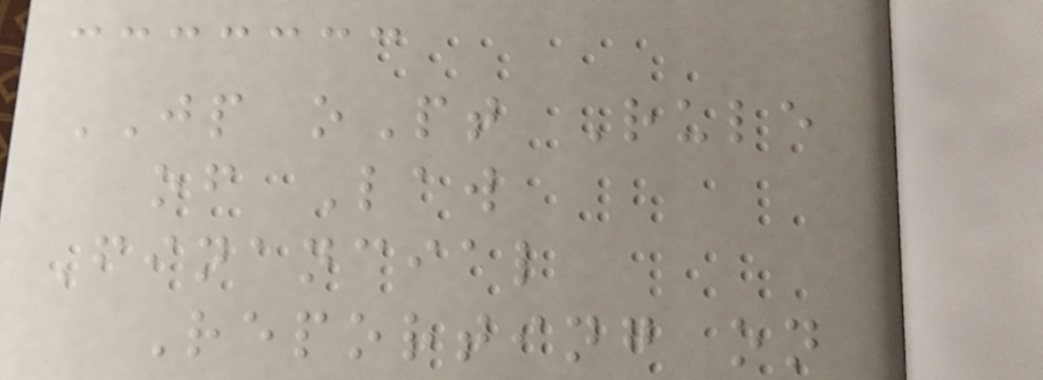JP oPt Rule
of Law
Financial
Reporting on
